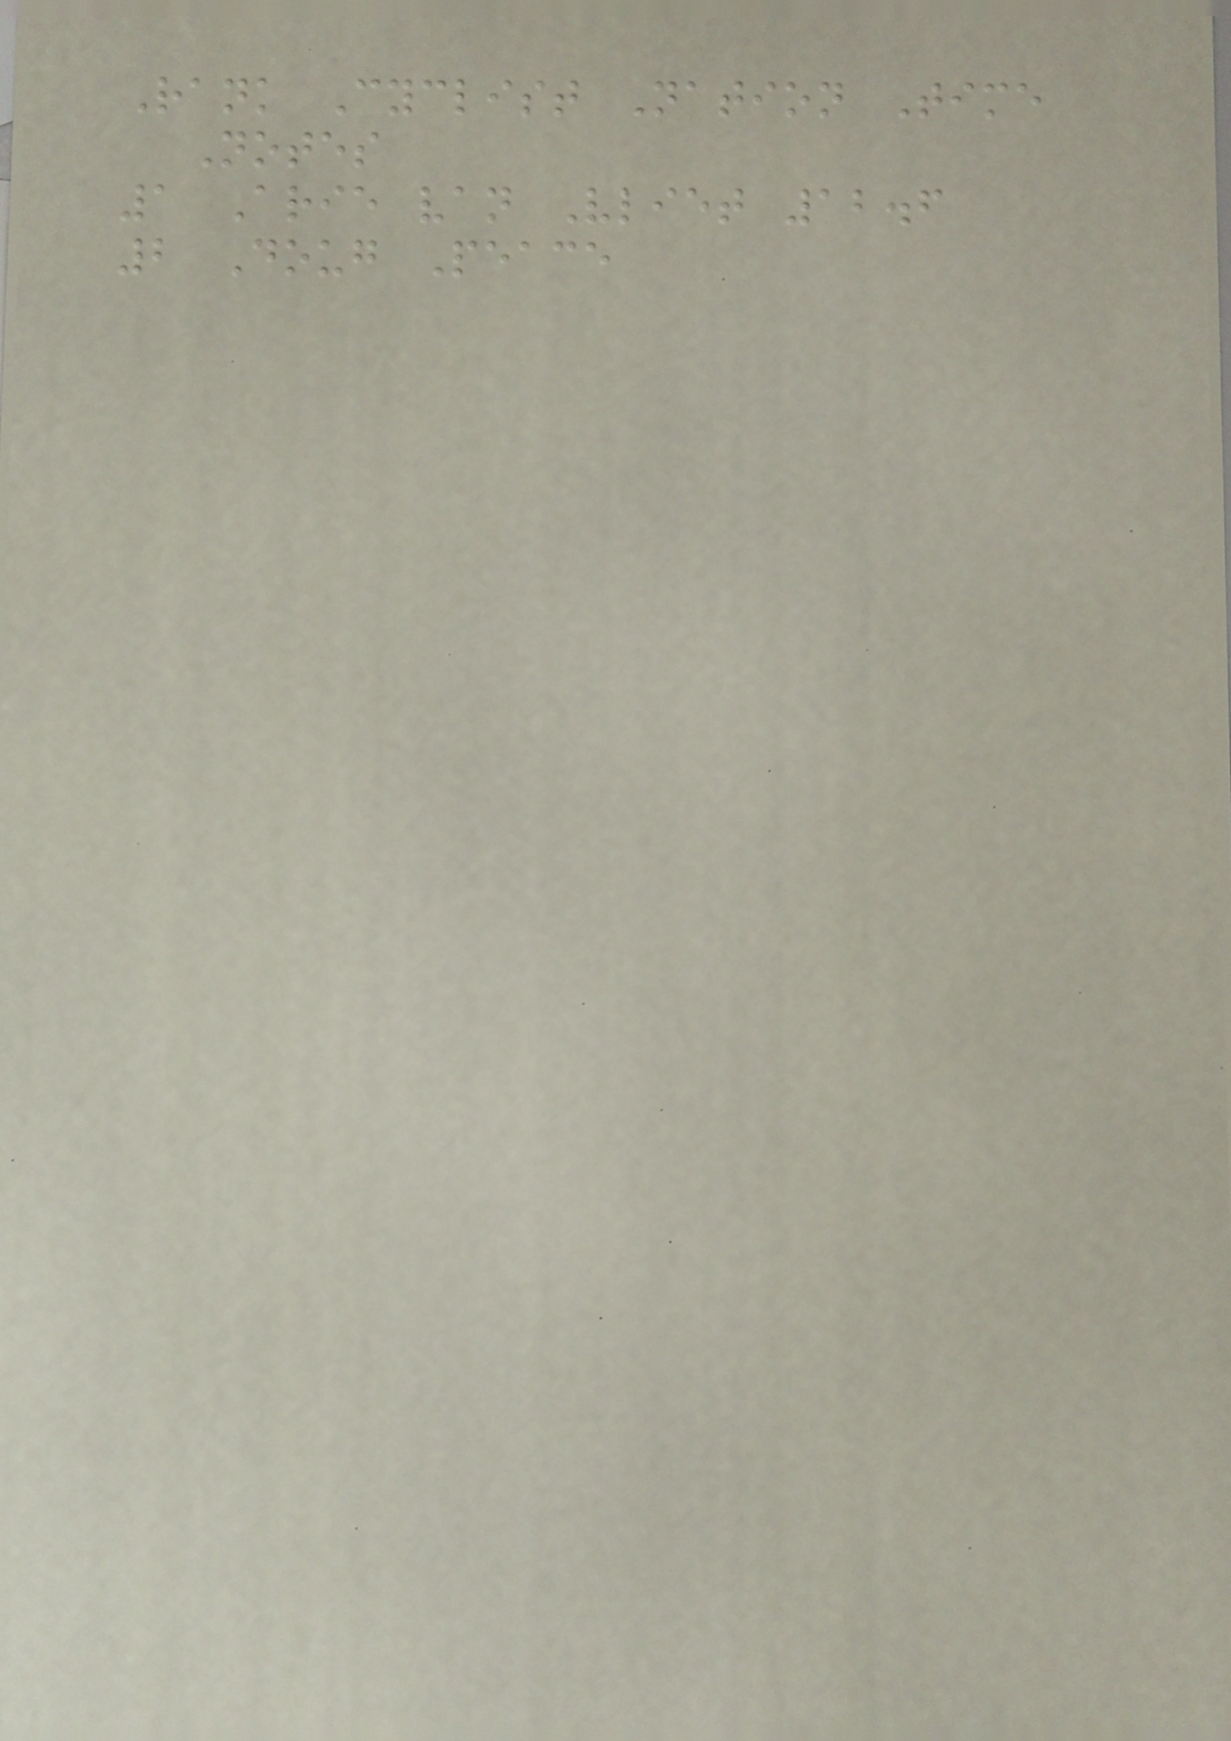Rank Cyclist Nation Time
Notes
1 Arie van Vliet 12.6
2 Doug Peace
